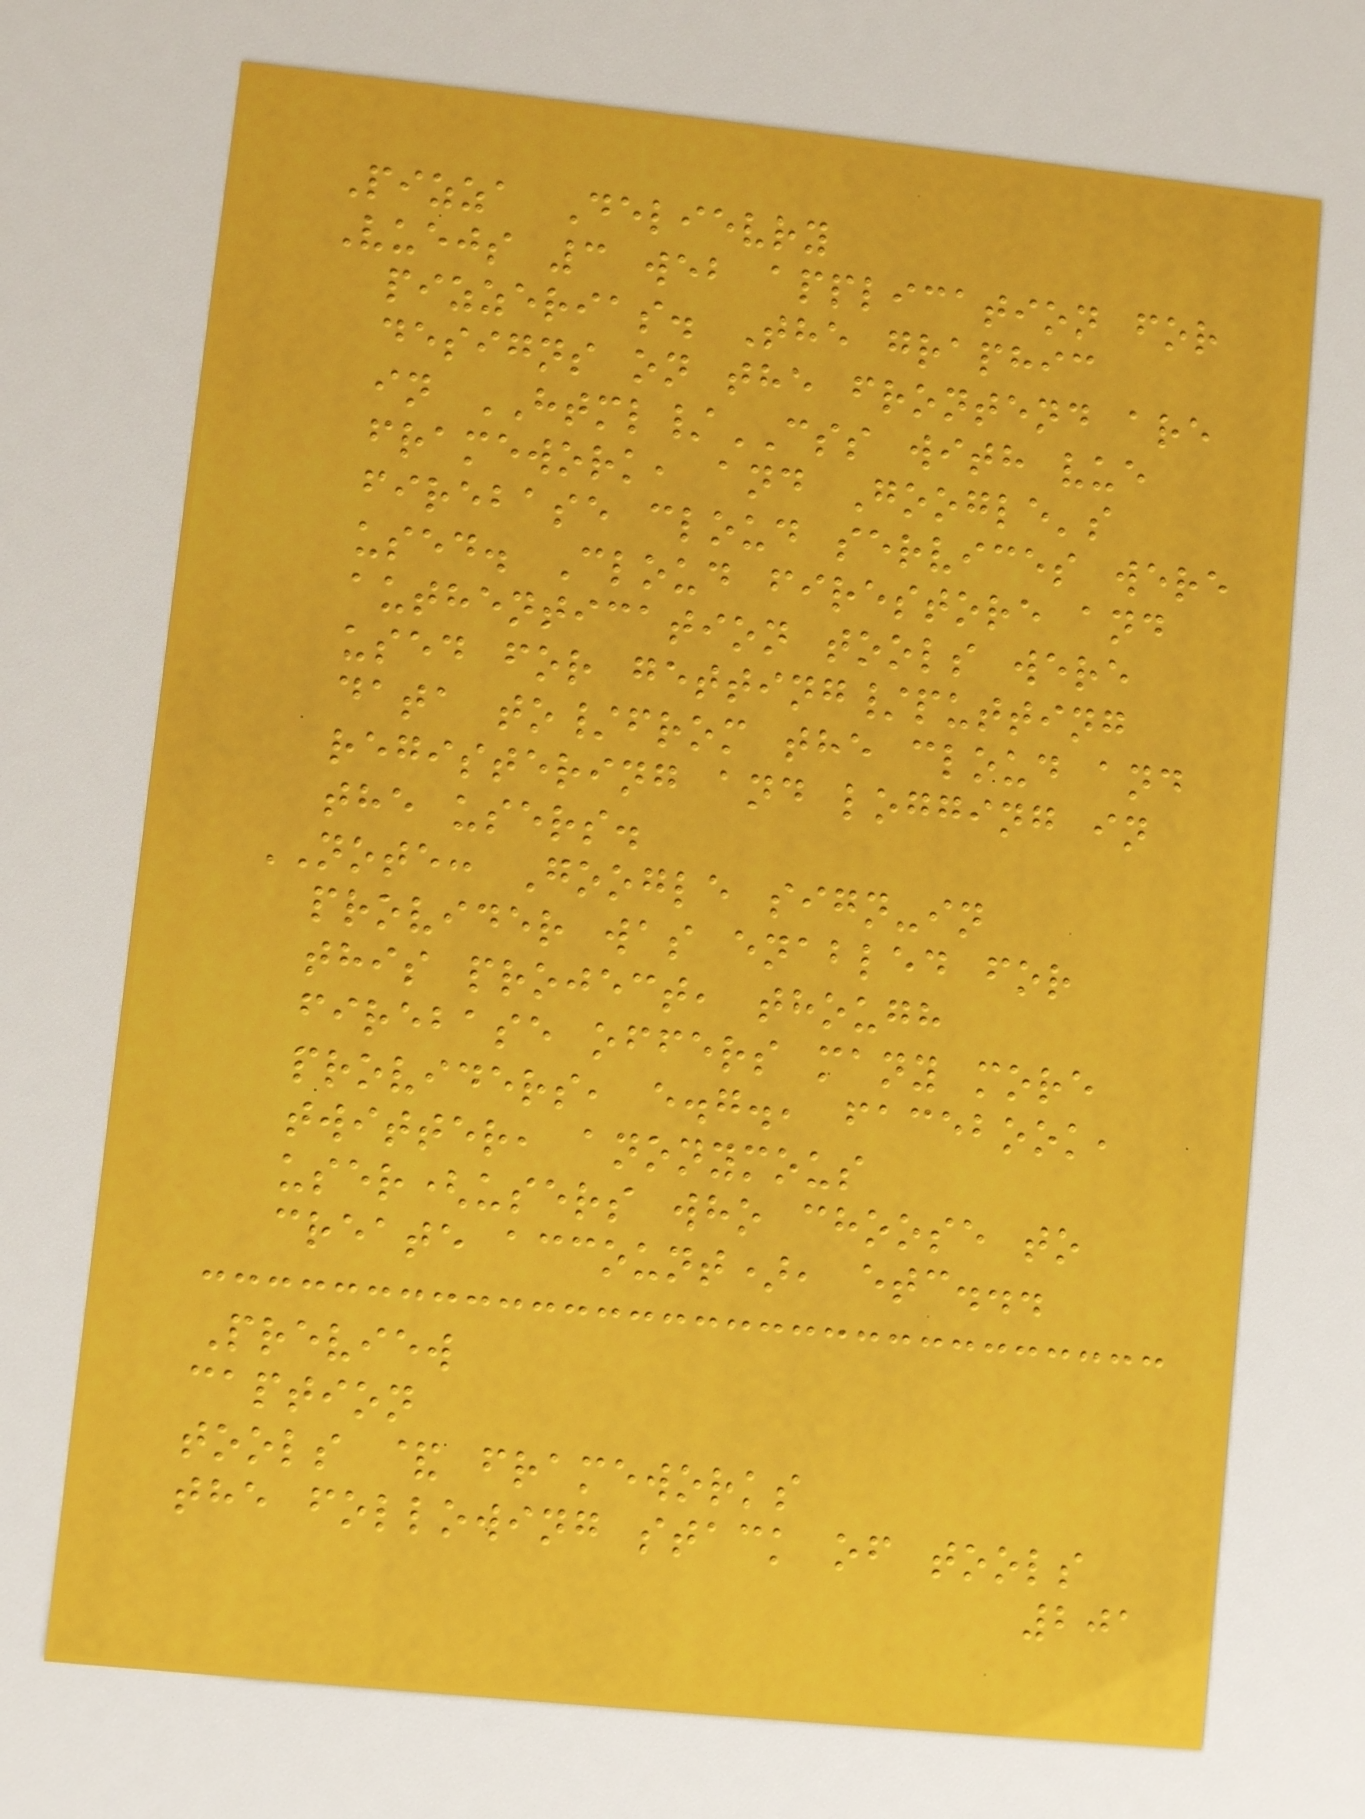Pizza Delievry
Vuejs 3 web application for
pizzerias. The graphic
designs on the frontend are
in HTML/CSS with vue
framework, and Google's
firebase cloud services were
used. Cloud firestore and
authentication tools were
used for getting/putting
data to/from the cloud and
registering and logging in
the users.
NOTE: Google sign-in
provider was enabled for
this project, though
firebase offers many more
providers, e.g., facebook,
twitter, anonymous
user(users who choose to
create account), etc...
Preview
caption
tools & frameworks
the following stack of tools
201
